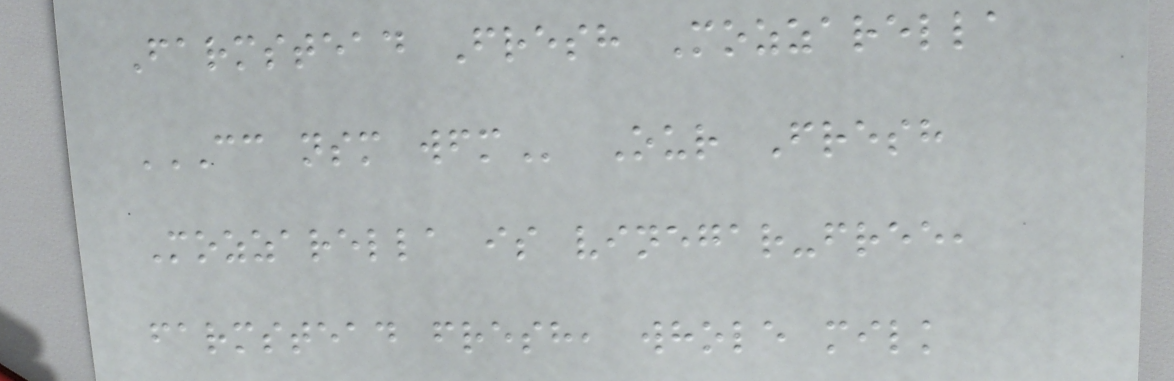Farmstead Fresh Mozzarella
CC NSM WFM Our Fresh
Mozzarella is vinegar-free,
farmstead fresh, whole milk
